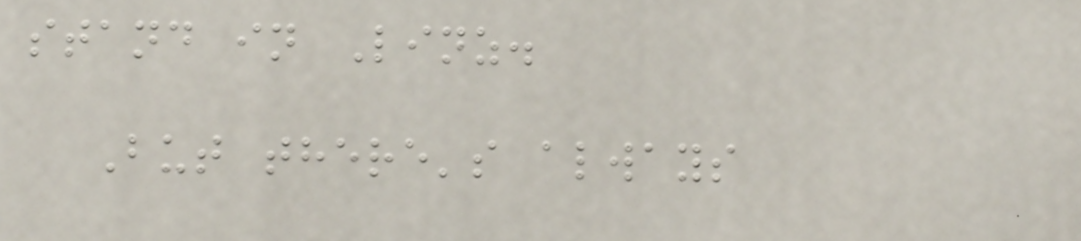stand in Linz.
But there's always
